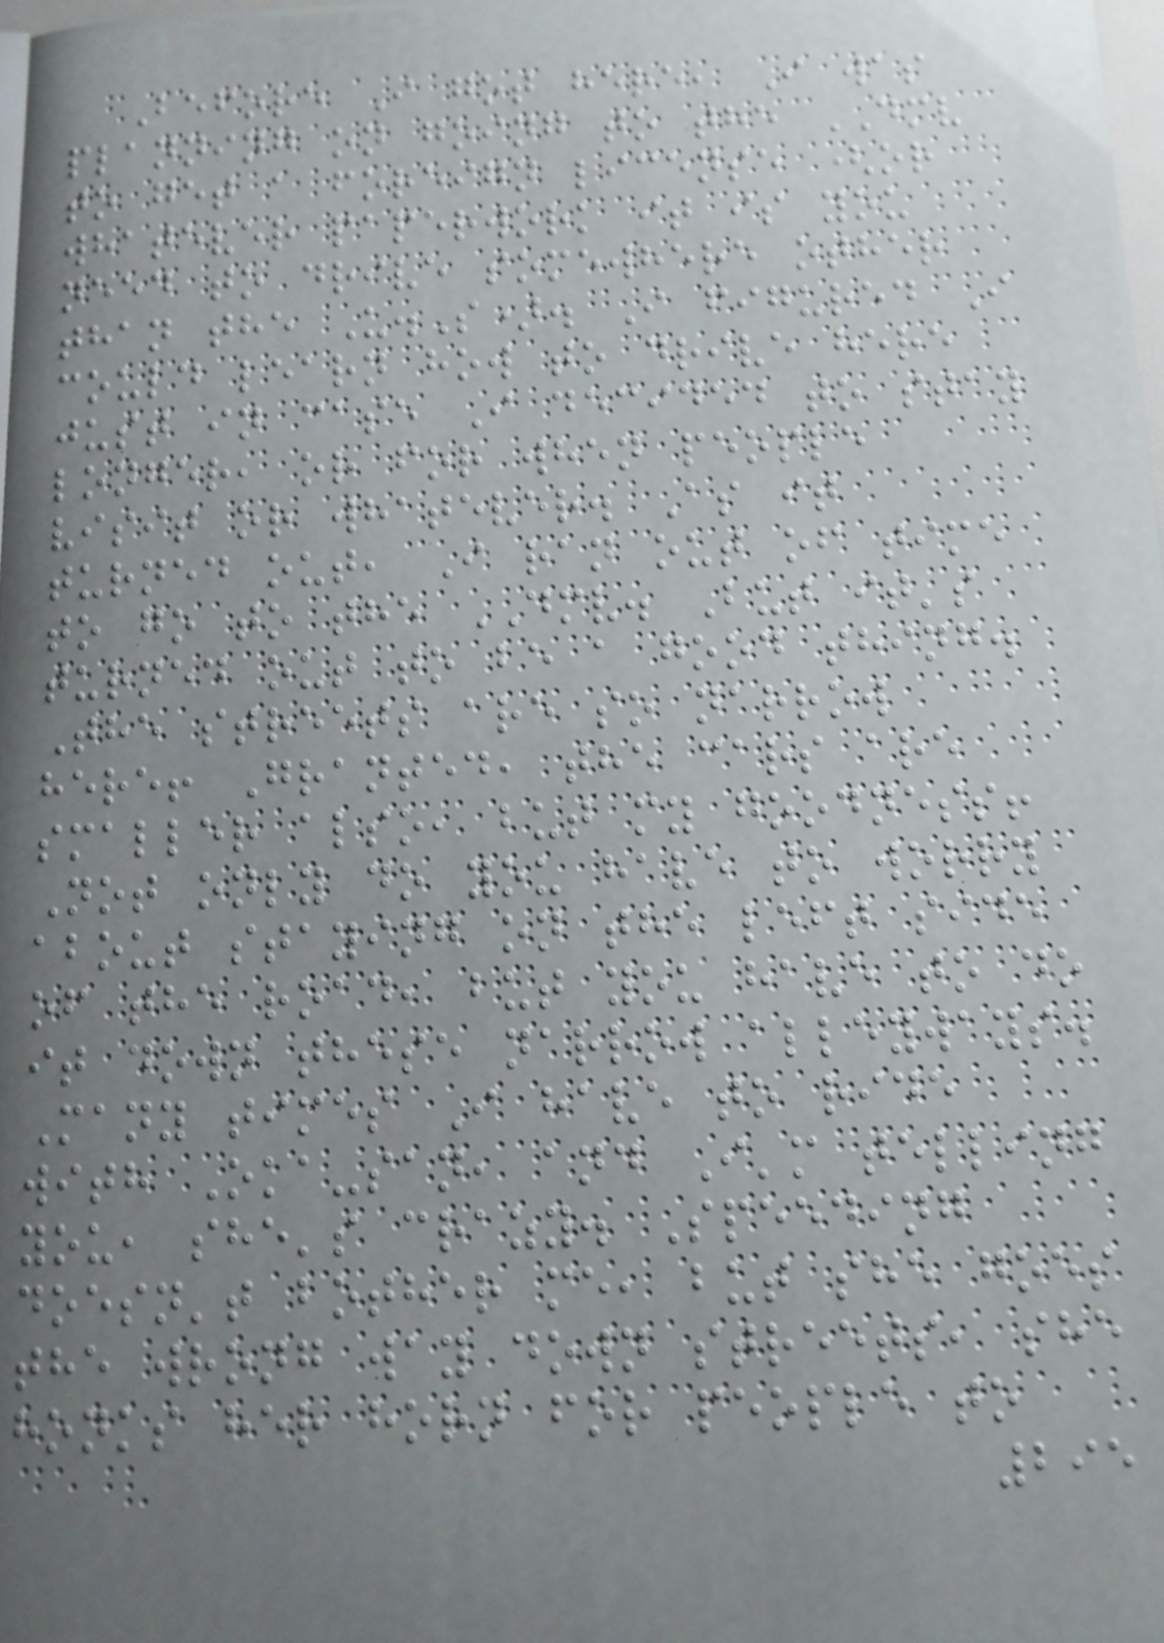Before I got here, I was
planning on going to the DMV
to get a foreign license (or
whatever paperwork it is you
need to drive somewhere other
than the U.S). I figured I
could learn how to drive here
just in case I decided to stay
longer, or for when people
visit or whatever. As it
turned out, I ran out of time
to go to the DMV. But it's
turned out to be a good thing.
The streets are so narrow
here! Granted, the cars are
smaller also, but my goodness!
Not only do you have to worry
about staying on the left side
of the road, but you have to do
it down these narrow alleyways.
Many times I have to ride
with Oka-san, and I'm telling
you, she's crazy. Speeding
doesn't bother me, but she goes
the wrong way down streets, she
honks her horn for people to
295
